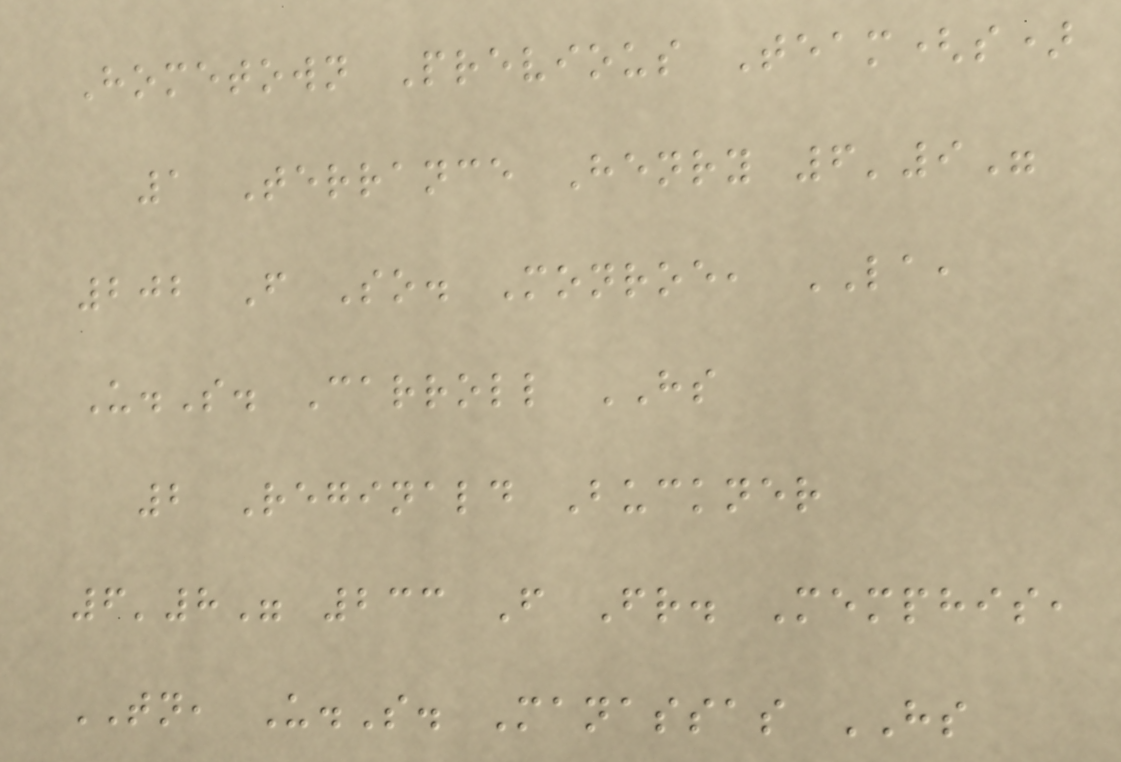Hometown Previous Team(s)
1 Terrance Henry 6'9"
202 F So. Monroe, LA,
U.S. Carroll HS
2 Reginald Buckner
6'8" 233 F Fr. Memphis,
TN, U.S. Manassas HS
